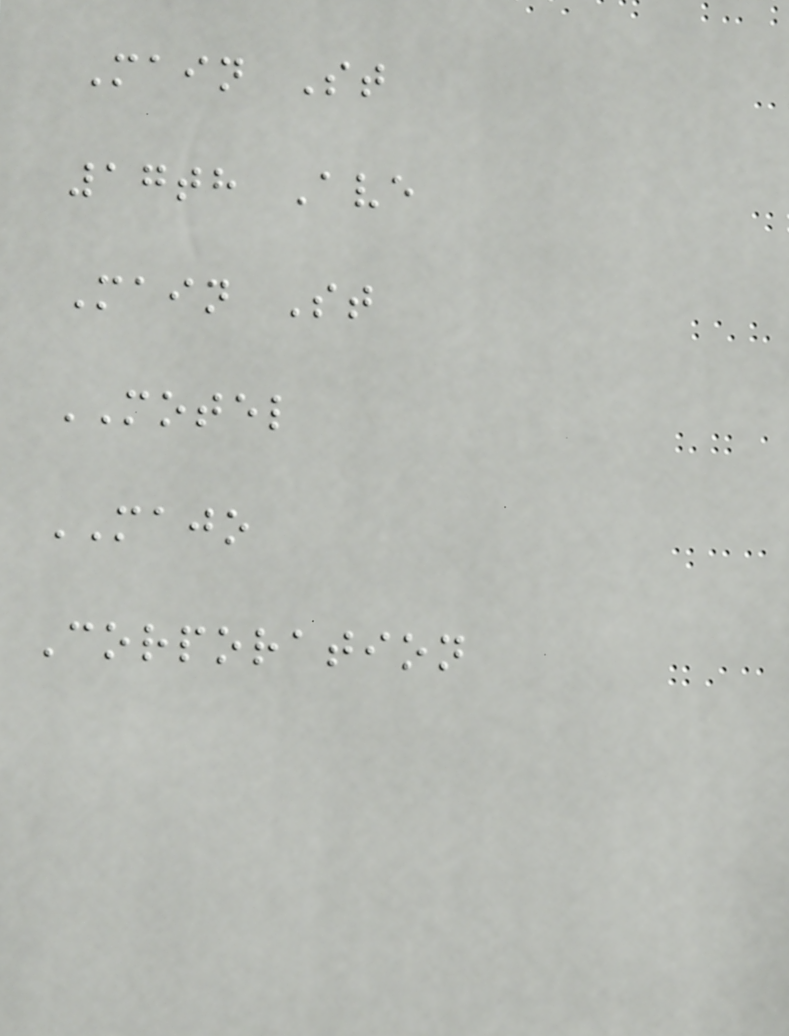Main St
17th Ave
Main St
MOTEL
MAJO
Corporation
